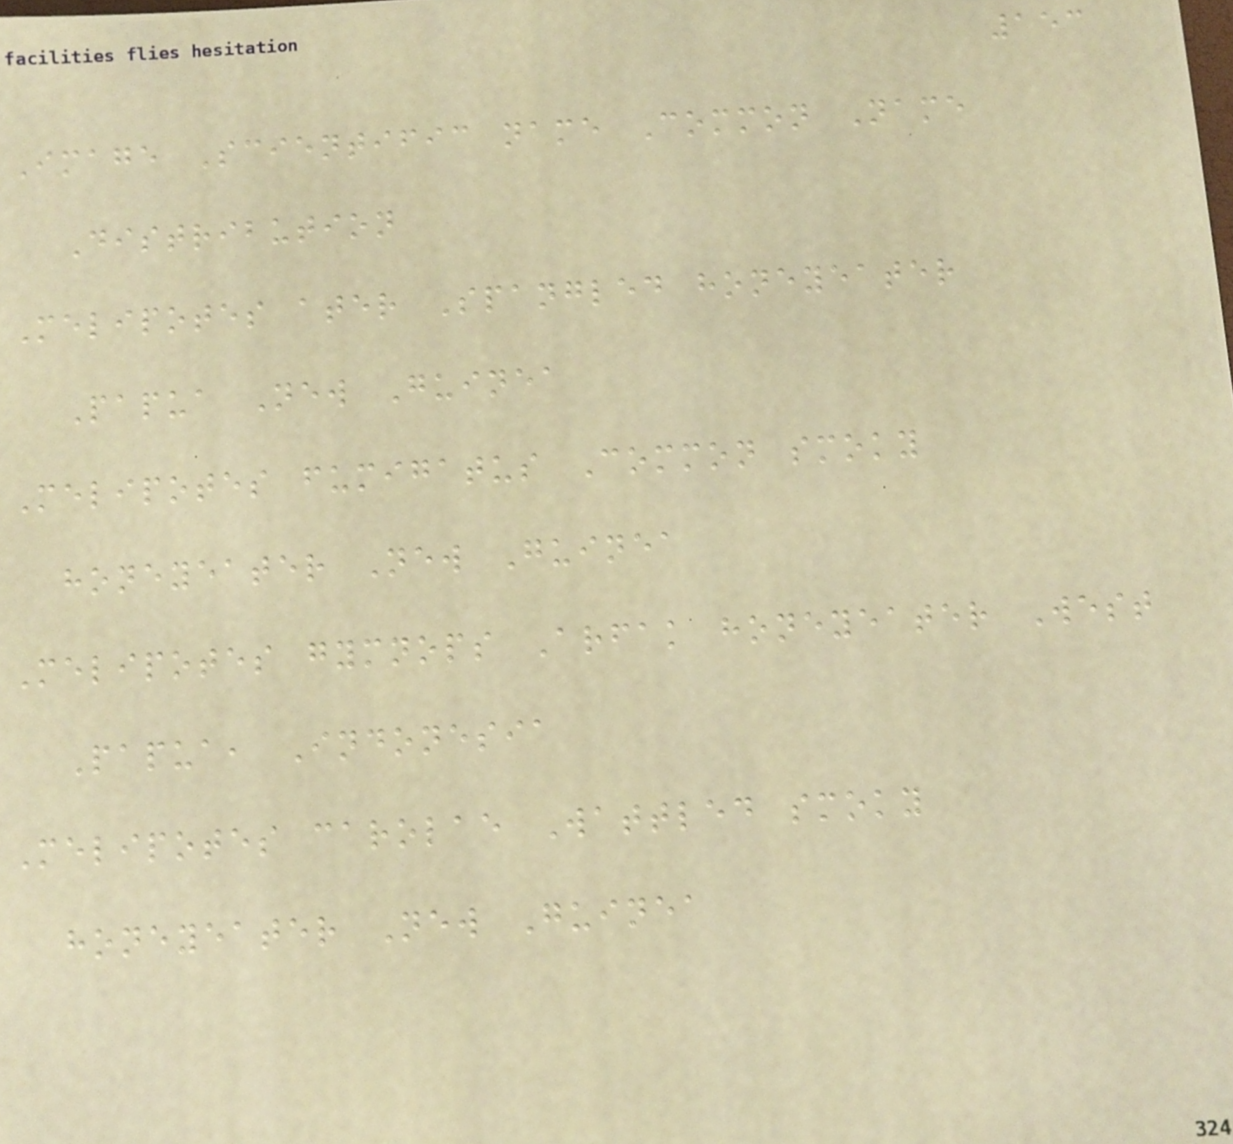153
Image Scientific name Common Name
Distribution
Melipotes ater Spangled honeyeater
Papua New Guinea
Melipotes fumigatus Common smoky
honeyeater New Guinea
Melipotes gymnops Arfak honeyeater West
Papua, Indonesia
Melipotes carolae Wattled smoky
honeyeater New Guinea
